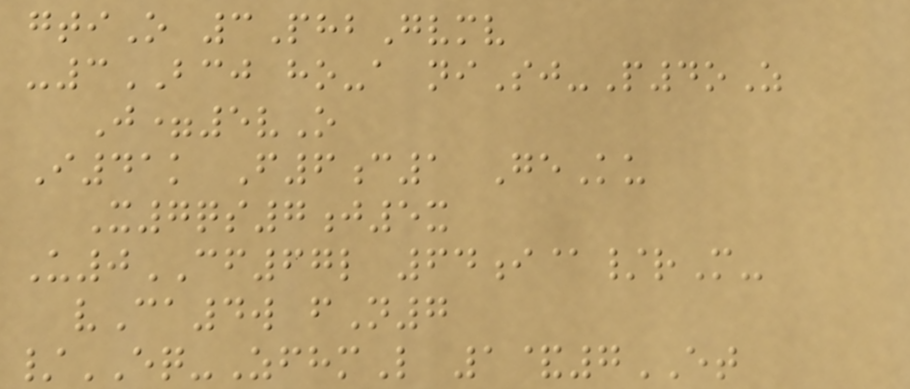gtiO 3PhbGvmv
-3BCJ ho-a niSj-P4oZ
J=5vO
I41k F6c1 GeKu
X7qs7j5x
U0CF67l 64i@/rM-
vCa4w fN7
/EQ-ZfhmL 1&7ET
